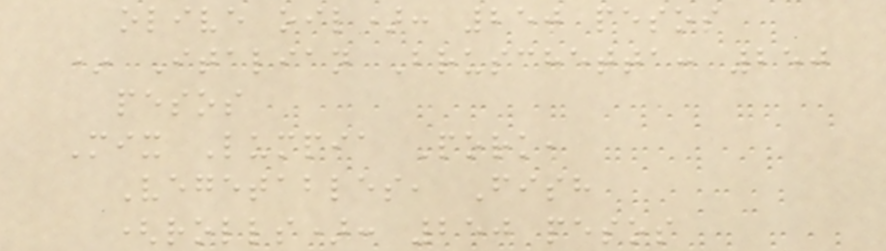olive oil): 250 pesos
* Italian Bruschetta: 250
pesos
Mix Lumpia Pork,
Vegetables, Fish
(rolls): 250 pesos
